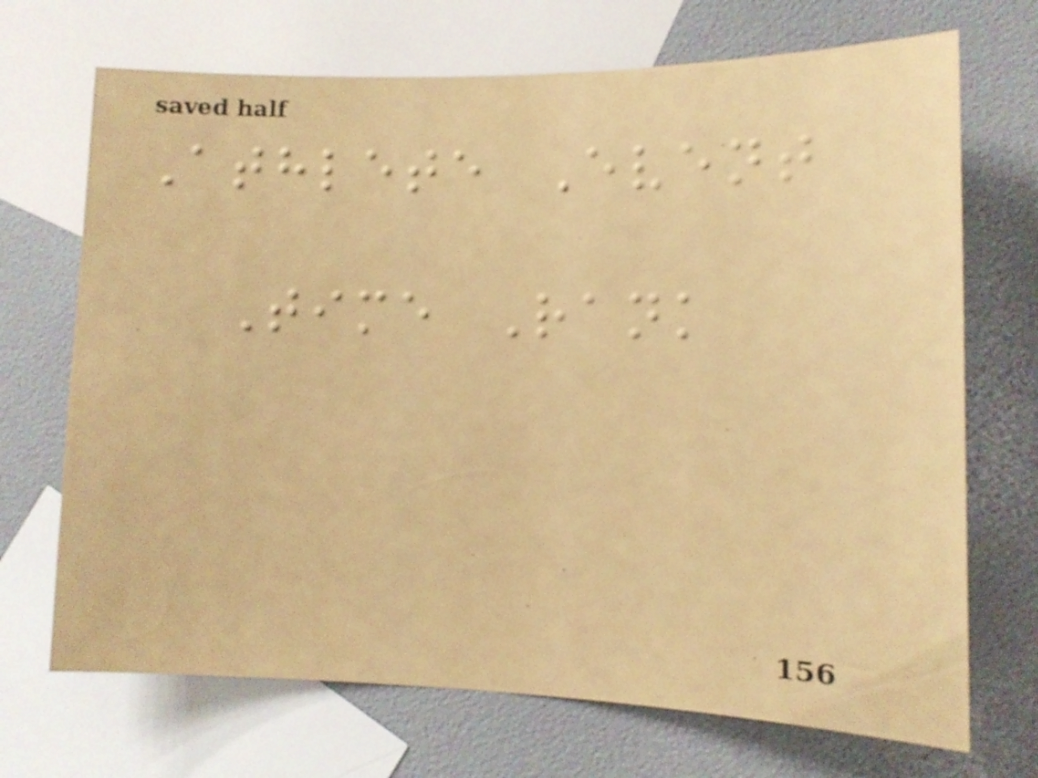Athlete Event
Time Rank
